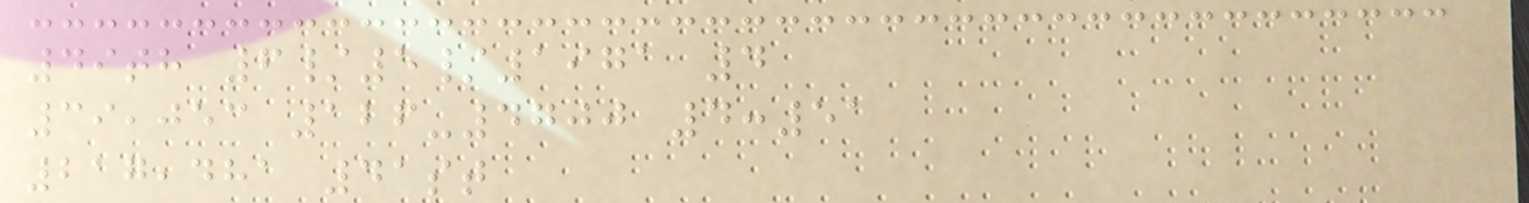49th 6/5/1971 4
39,053 126-4700 4:51
217,481 41st
